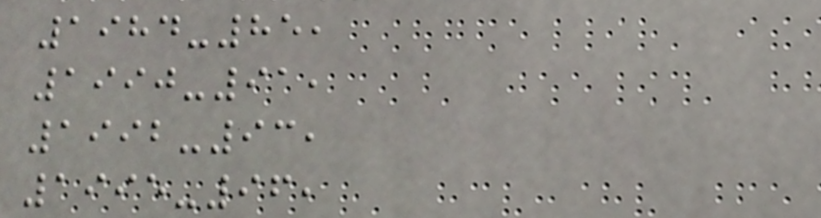1984-85,
1990-91,
1992-93,
1995-96,
